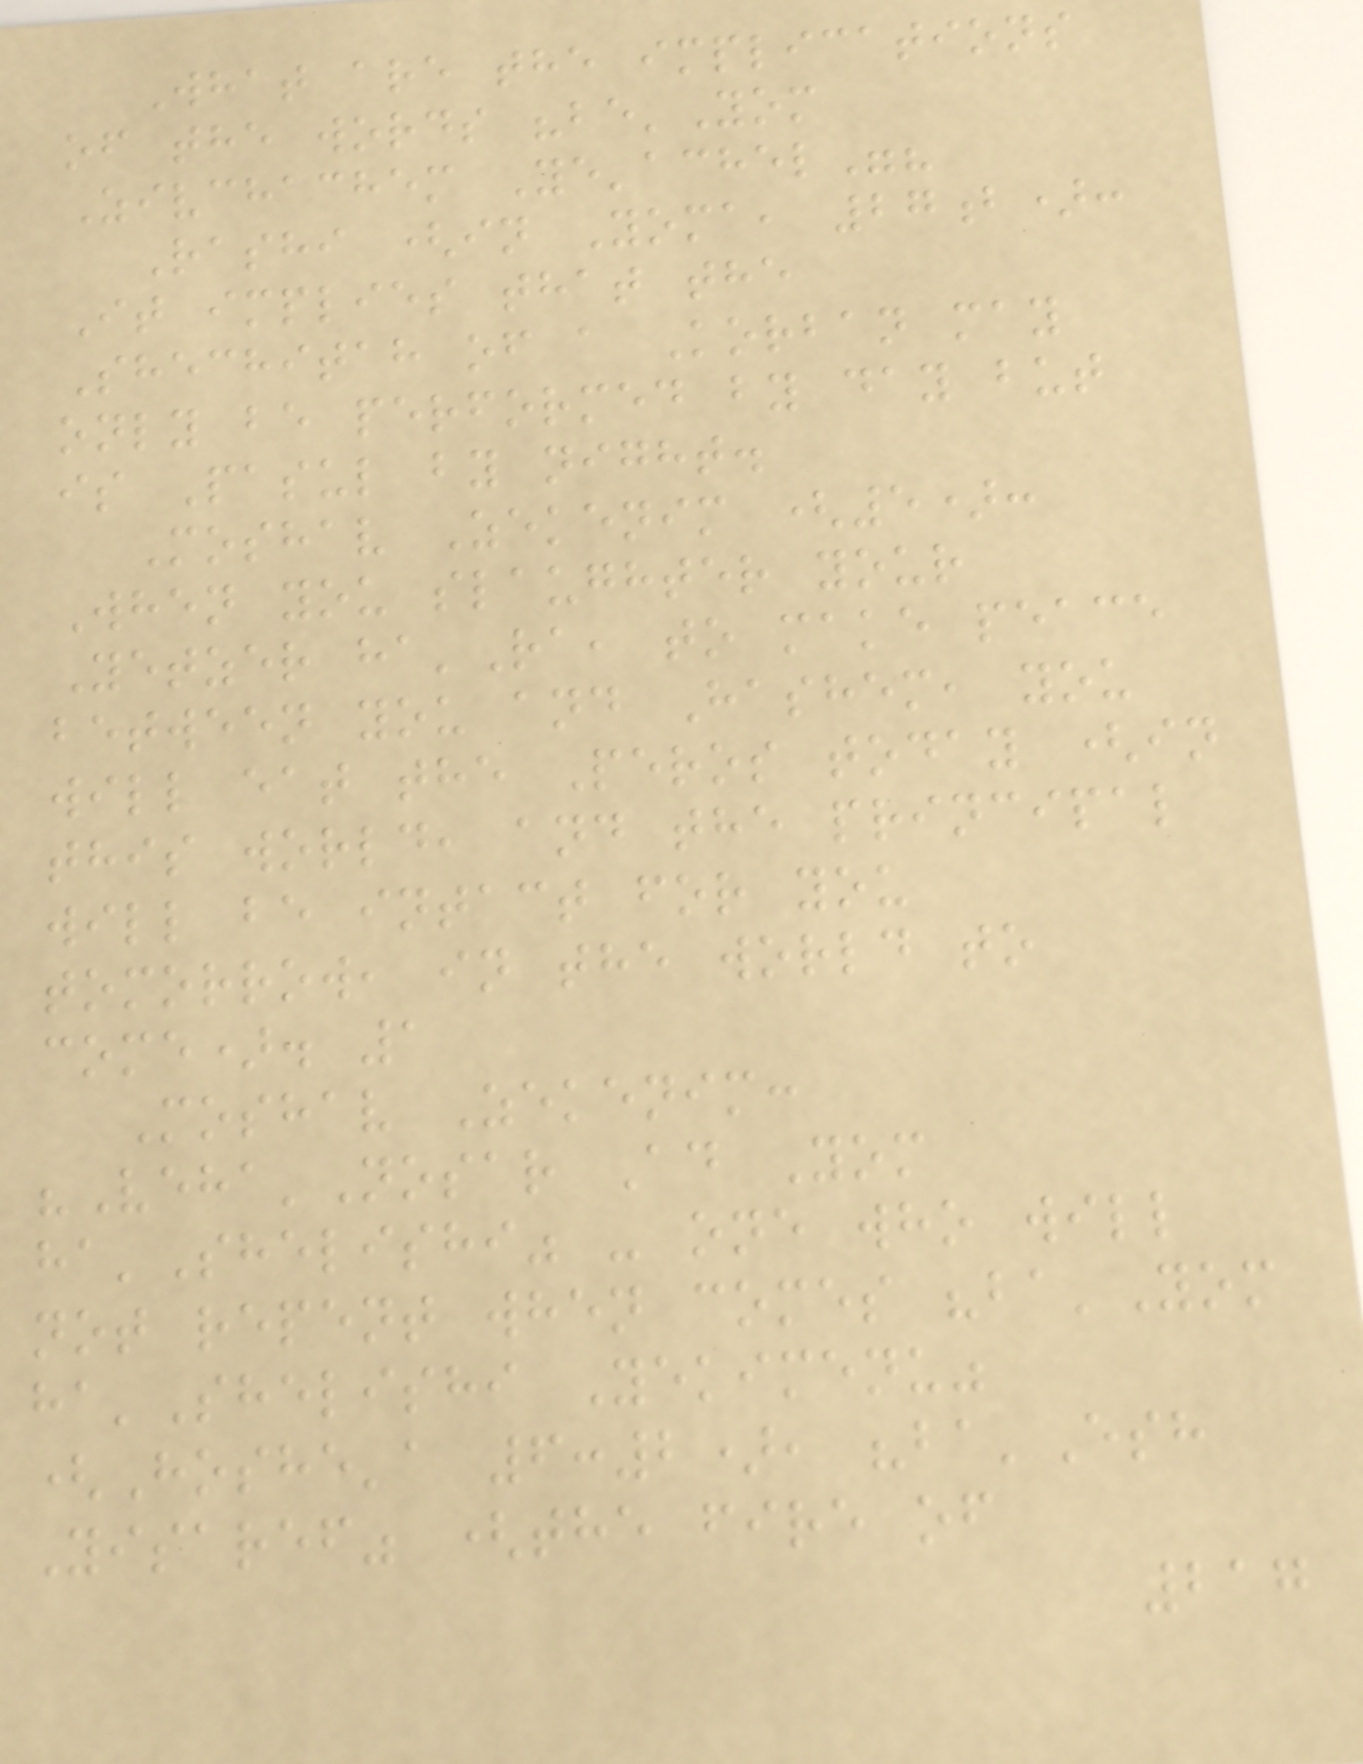What are the implications
of the words "be'Yom
Zivchachem Ye'achel"?
Rashi (in Yoma, 27b):
It implies that the
Shechitah of a Korban may
only be performed by day but
is Pasul by night.
Moshav Zekenim (5):
When you slaughter your
Yetzer ha'Ra, to make peace
between you and Hashem, you
will eat the Peros today (in
this world, and the principal
will be intact for you
tomorrow, in the world to
come). 1
Moshav Zekenim:
"Veha'Nosar Ad Yom
ha'Shelishi" - one who will
not repent when comes "ba'Yom
ha'Shelishi Yekimenu"
(Hoshe'a 6:2), "ba'Esh
Yisaref" (the fire of
217
